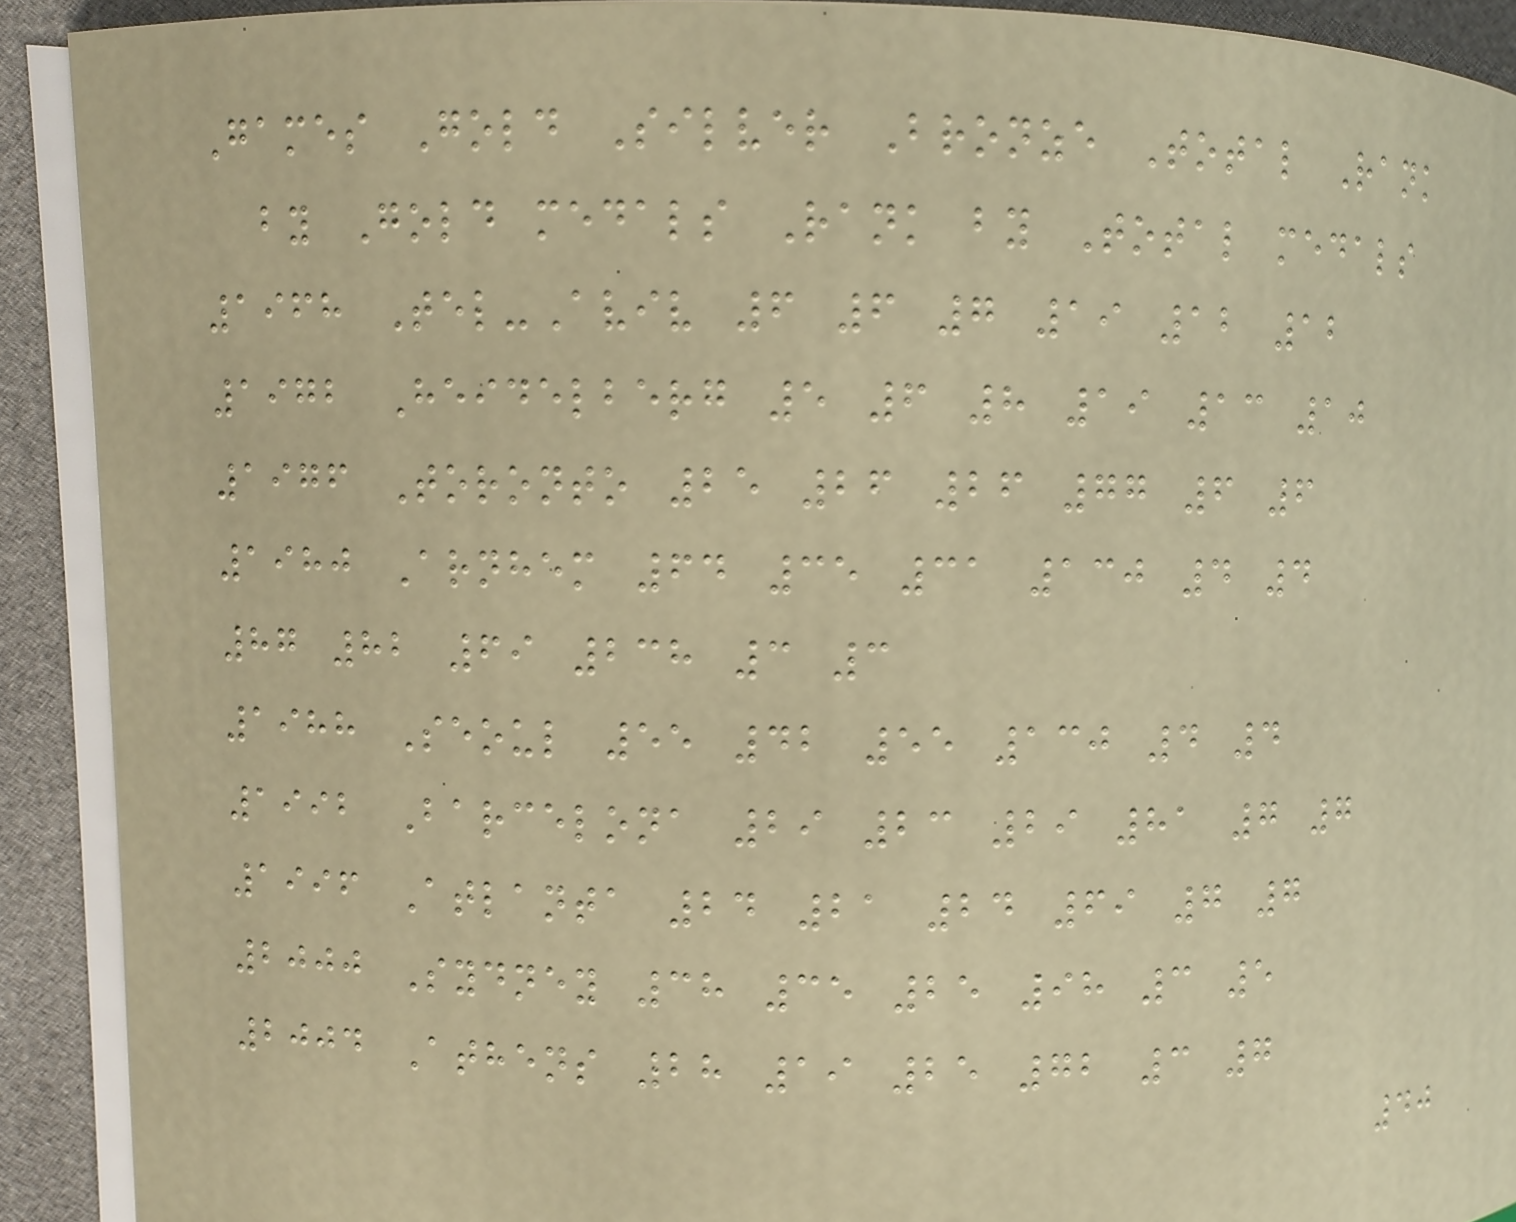Games Gold Silver Bronze Total Rank
by Gold medals Rank by Total medals
1968 Tel-Aviv 6 6 7 19 12 12
1972 Heidelberg 5 6 8 19 13 10
1976 Toronto 25 26 26 77 6 6
1980 Arnhem 64 35 31 130 4 4
87 82 69 238 3 3
1988 Seoul 55 42 55 130 4 4
1992 Barcelona 29 23 29 81 7 7
1996 Atlanta 24 21 24 69 7 7
2000 Sydney 38 35 25 98 3 5
2004 Athens 28 19 25 72 3 7
40
